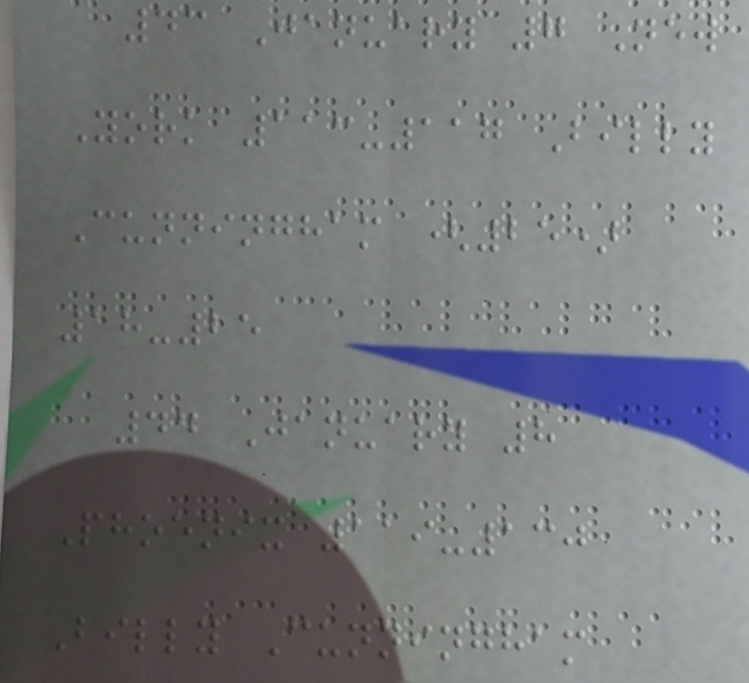43 January 7 New
York 113-117 Billy
Cunningham (25)
18-25
44 January 8
Phoenix 119-130
Billy Cunningham
